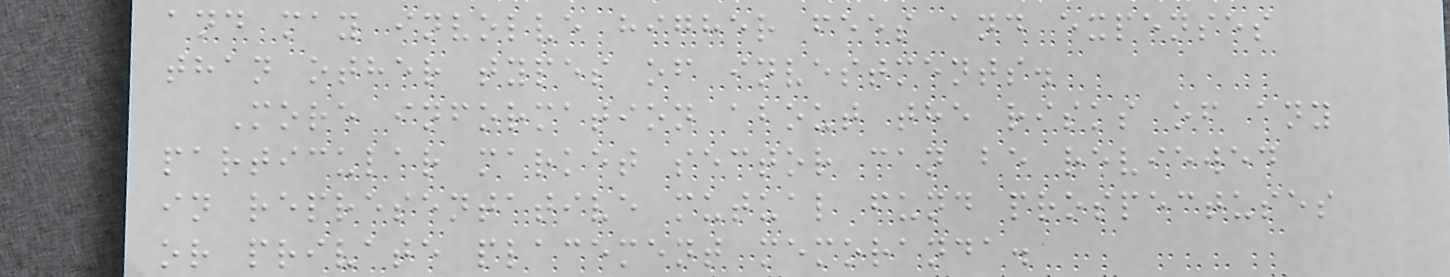and may involve higher fees and expenses
than other types of investments.
More information about the risks of any
particular market sector can be reviewed
in representative mutual fund prospectuses
or private placement memoranda.
